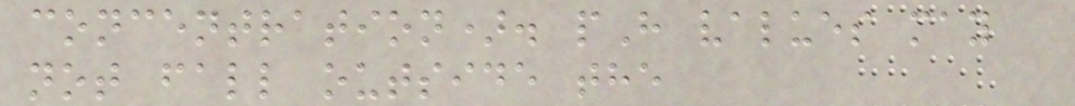concentration). pH values may
not fall outside the
